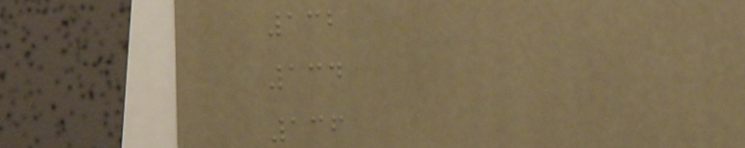132
134
136
